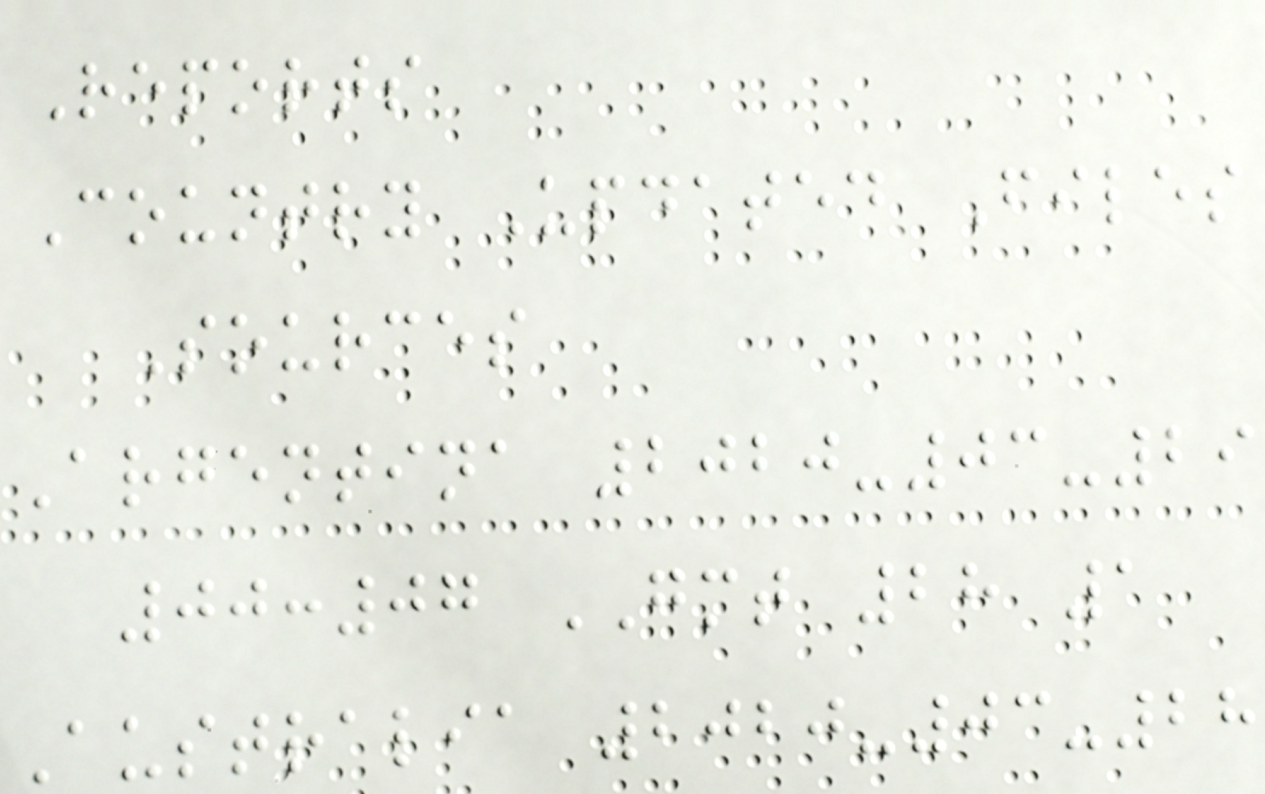Reports
Country Updated Files
Sources
Argentina 2020-03-29
00:07 GMT 28 1
Australia 2020-03-28
